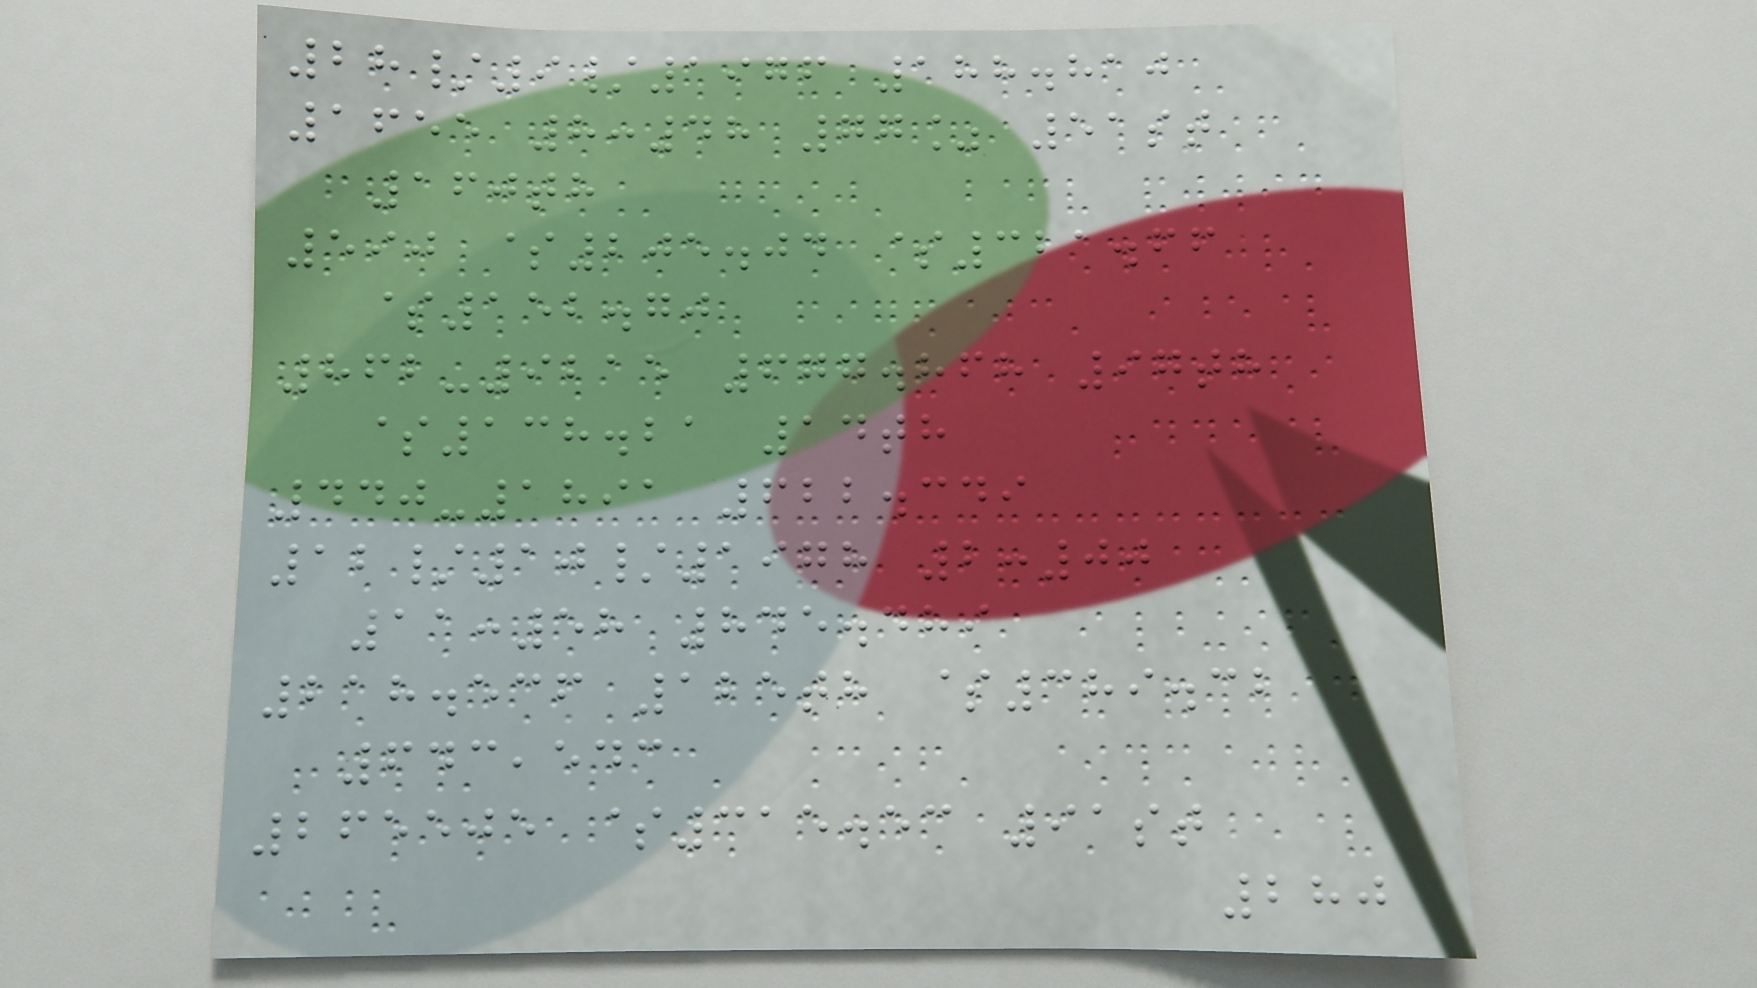28/9/1976 188.810
1655 8:48 77% 51st
160th
590 $205.04 $321.66
$152.70
862-9215 677.868 97th
$138.21 14th
440-1891 622.349
12/10/1978 2:00
11:58 845.489
218.536 125th $389.32
643,543
265505 $315.53 91st
280
